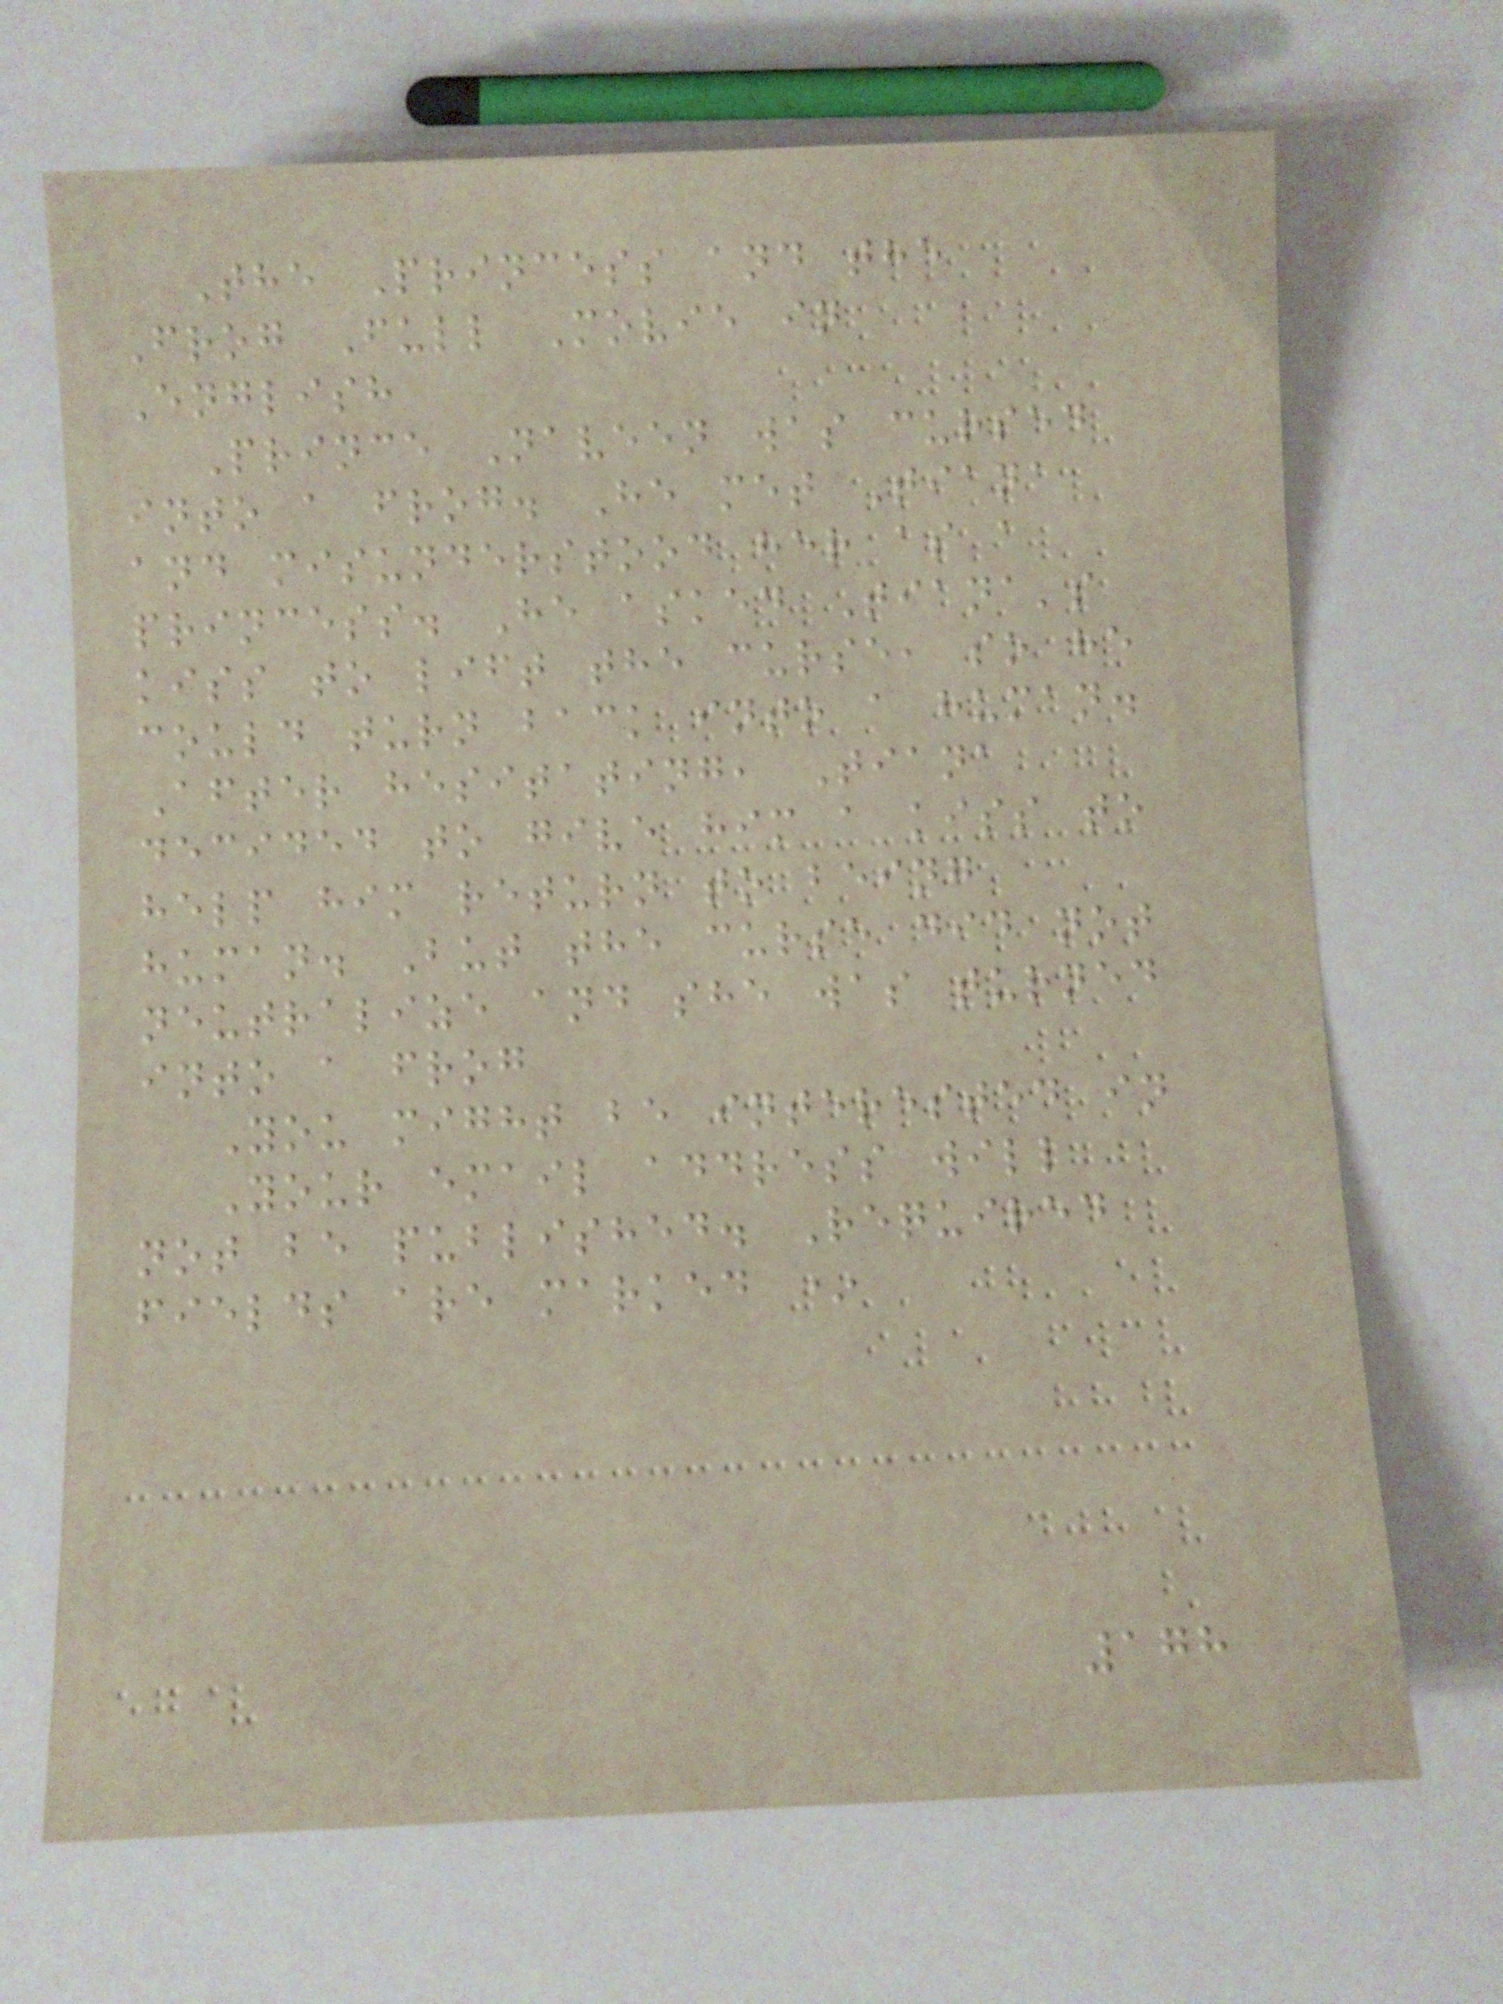The Princess and the
Frog Full Movie in
English
Prince Naveen was cursed
into a frog. He met Tiana
and misunderstood her as a
princess. He asked Tiana's
kiss to lift the curse, so he
could turn back into a human.
After hesitating, Tiana
decided to give him a kiss to
help him return to being
human. But the curse did not
neutralize and she was turned
into a frog
You might be interested in
Your email address will
not be published. Required
fields are marked *
178
